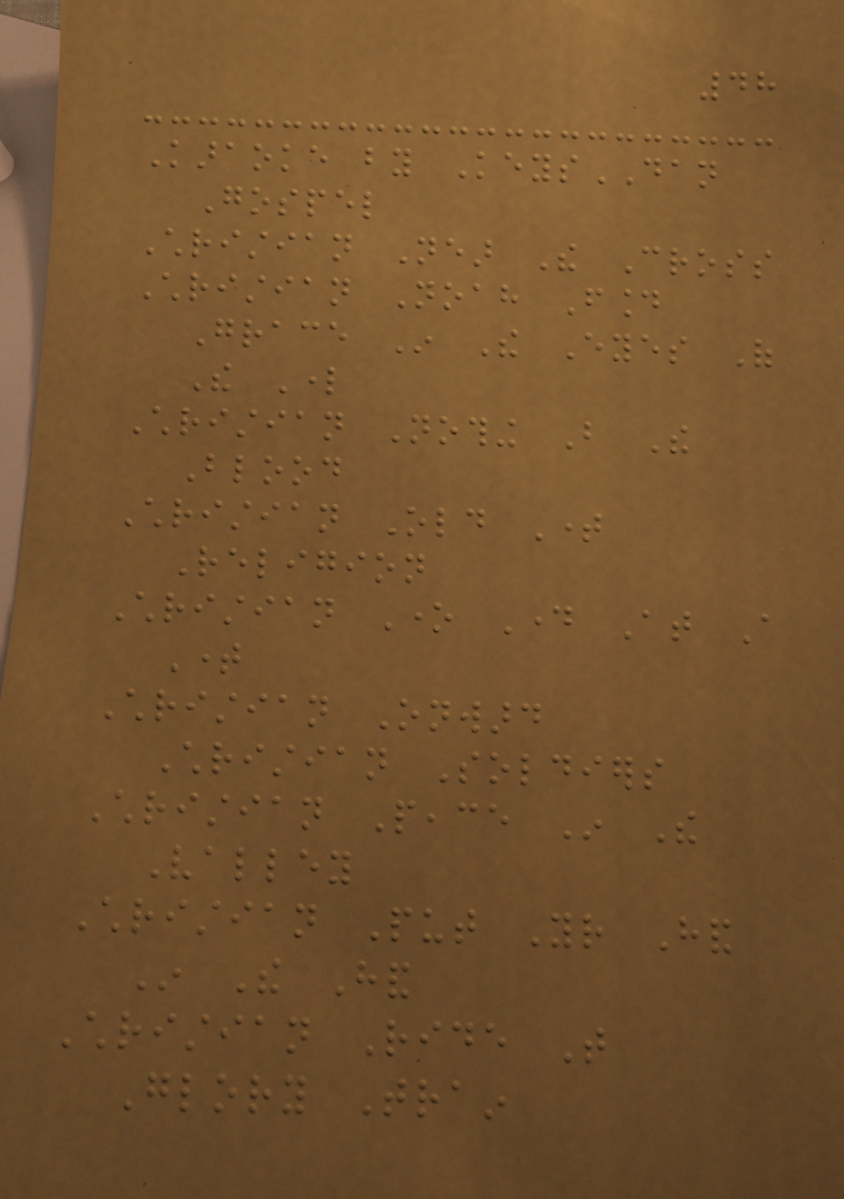48
Karaoke by KeysDAN
Gospel
Christian Near The Cross
Christian Noah Found
Grace In The Eyes Of
The Lord
Christian Nothing But The
Blood
Christian Old Time
Religion
Christian One Day At A
Time
Christian Onward
Christian Soldiers
Christian Peace In The
Valley
Christian Put Your Hand
In The Hand
Christian Ride That
Glory Train
